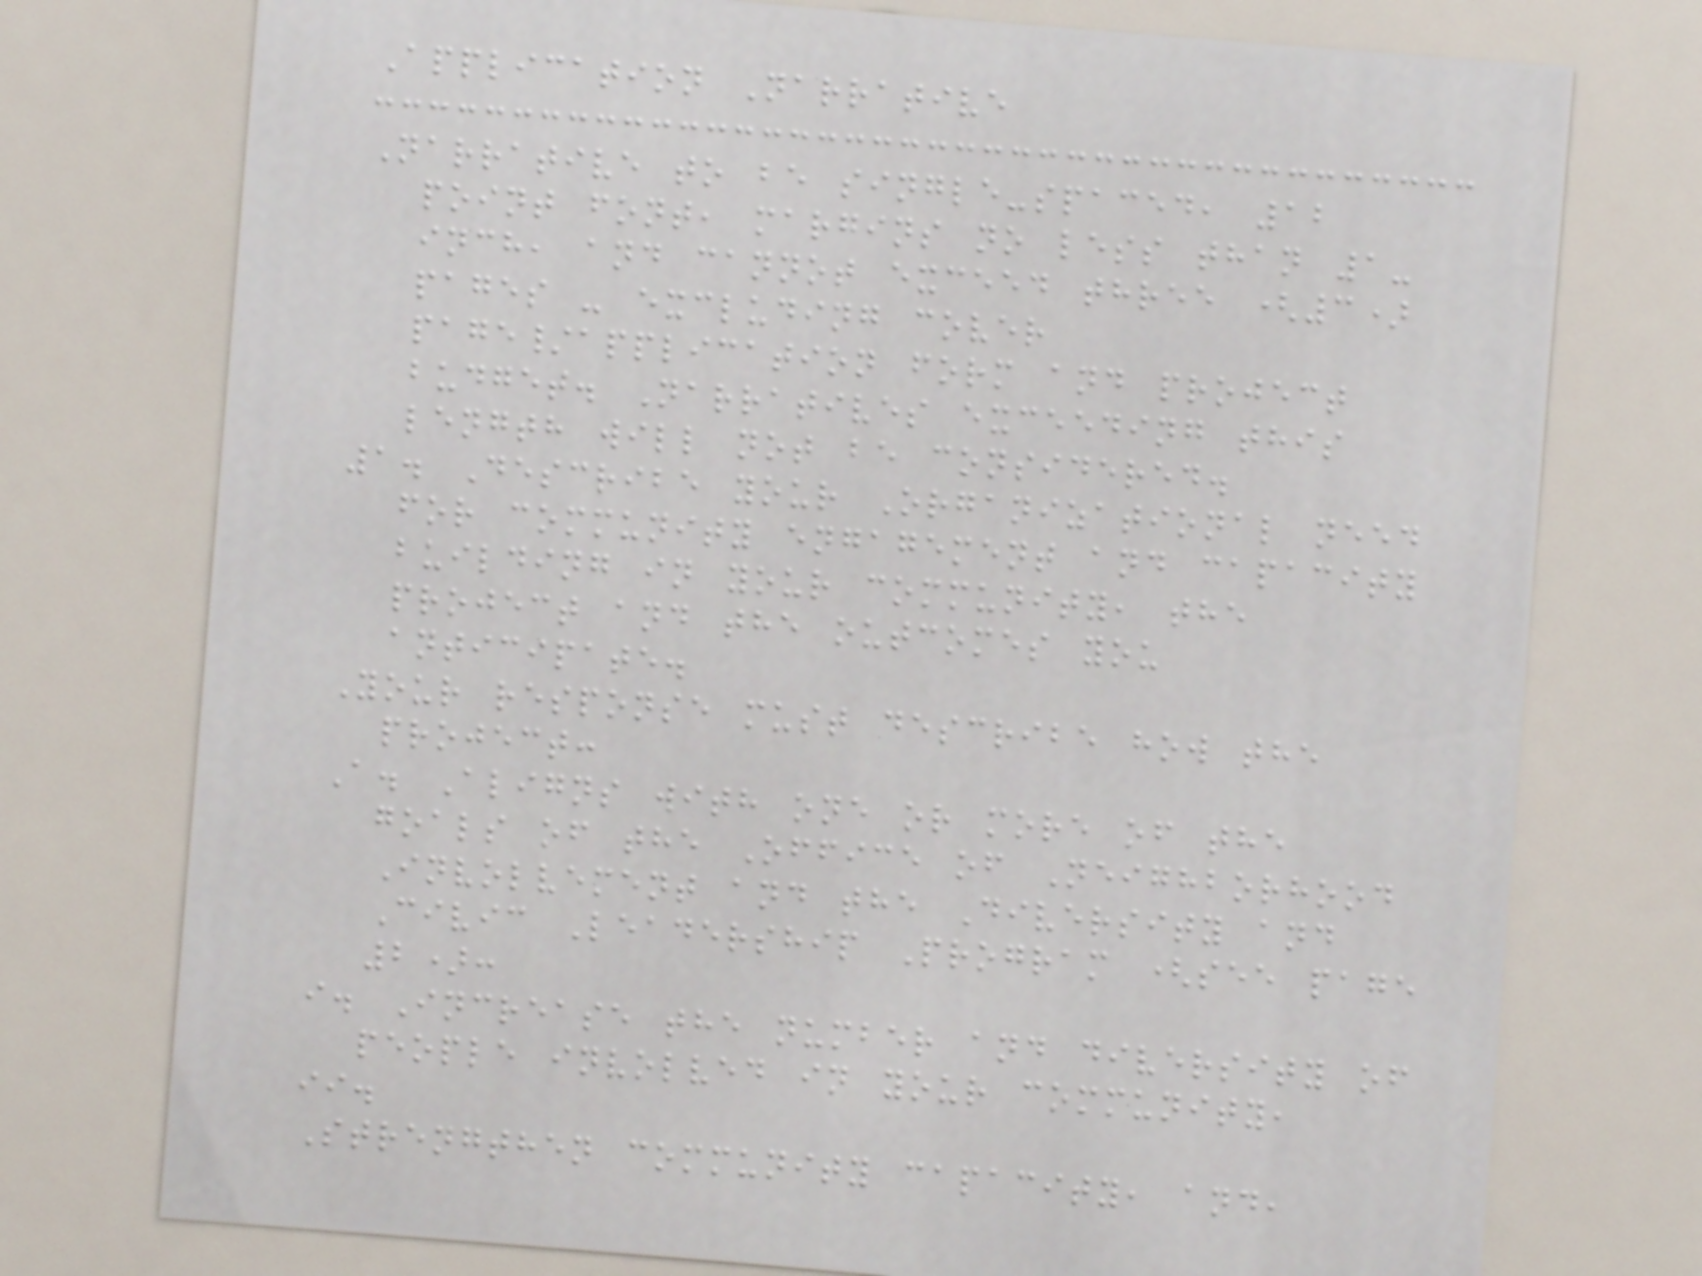Application Narrative
Narrative to be single-spaced, 12
point font, margins no less than 1-
inch, and cannot exceed three (3)
pages - excluding cover
page/application form and project
budget. Narratives exceeding this
length will not be considered.
1. Describe your Organizational need
for community engagement and capacity
building in your community, the
project and the outcomes you
anticipate.
Your response must describe how the
project:
A. Aligns with one or more of the
goals of the Office of Neighborhood
Involvement and the Diversity and
Civic Leadership Program (see page
2):
i. Increase the number and diversity of
people involved in your community,
ii.
Strengthen community capacity, and,
